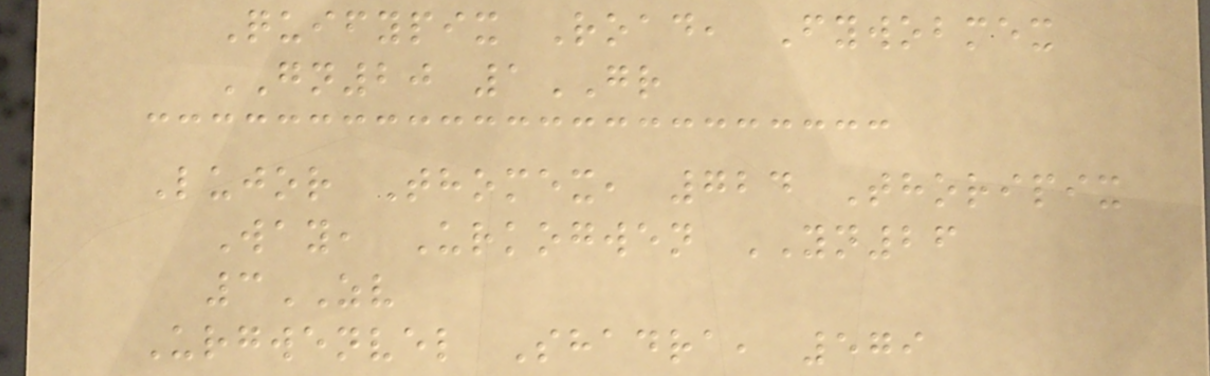Quifypix Road, Fywobmex
GN20 1GR
Lujor Thomex, 724 Thoripix
Way, Urkogwen YN26
3ZV
Urgwenvel Shadra, 579
